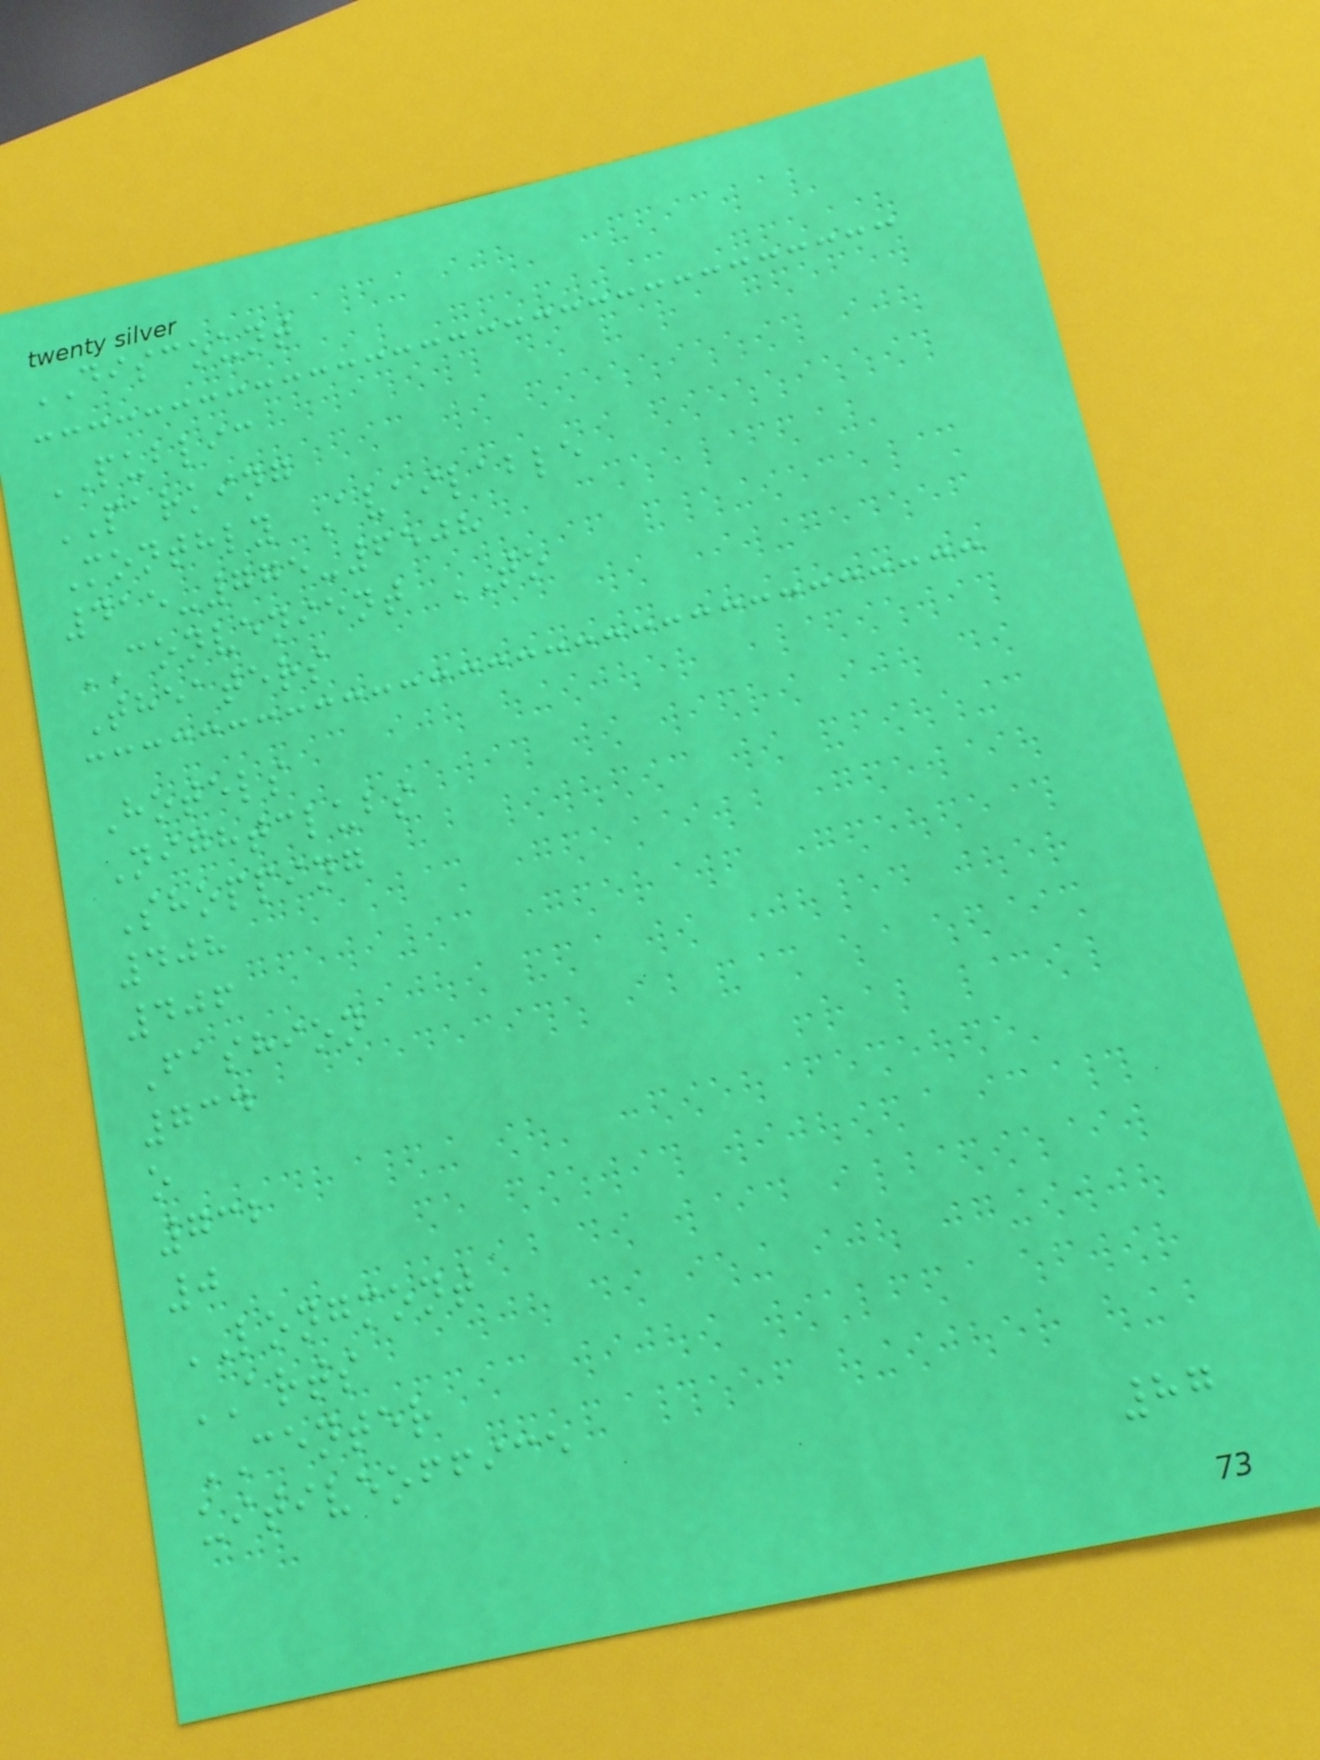DISCOUNT
PUBLIC
PARKING
Monthly Available
415-775-6508
CONVENIENT TO
Theaters
Hotels
Nightclubs
Shopping
408
406
Fashion
734
o
732
0
LONGMONT
ARTS
CENTER
uitiveoffice
87
